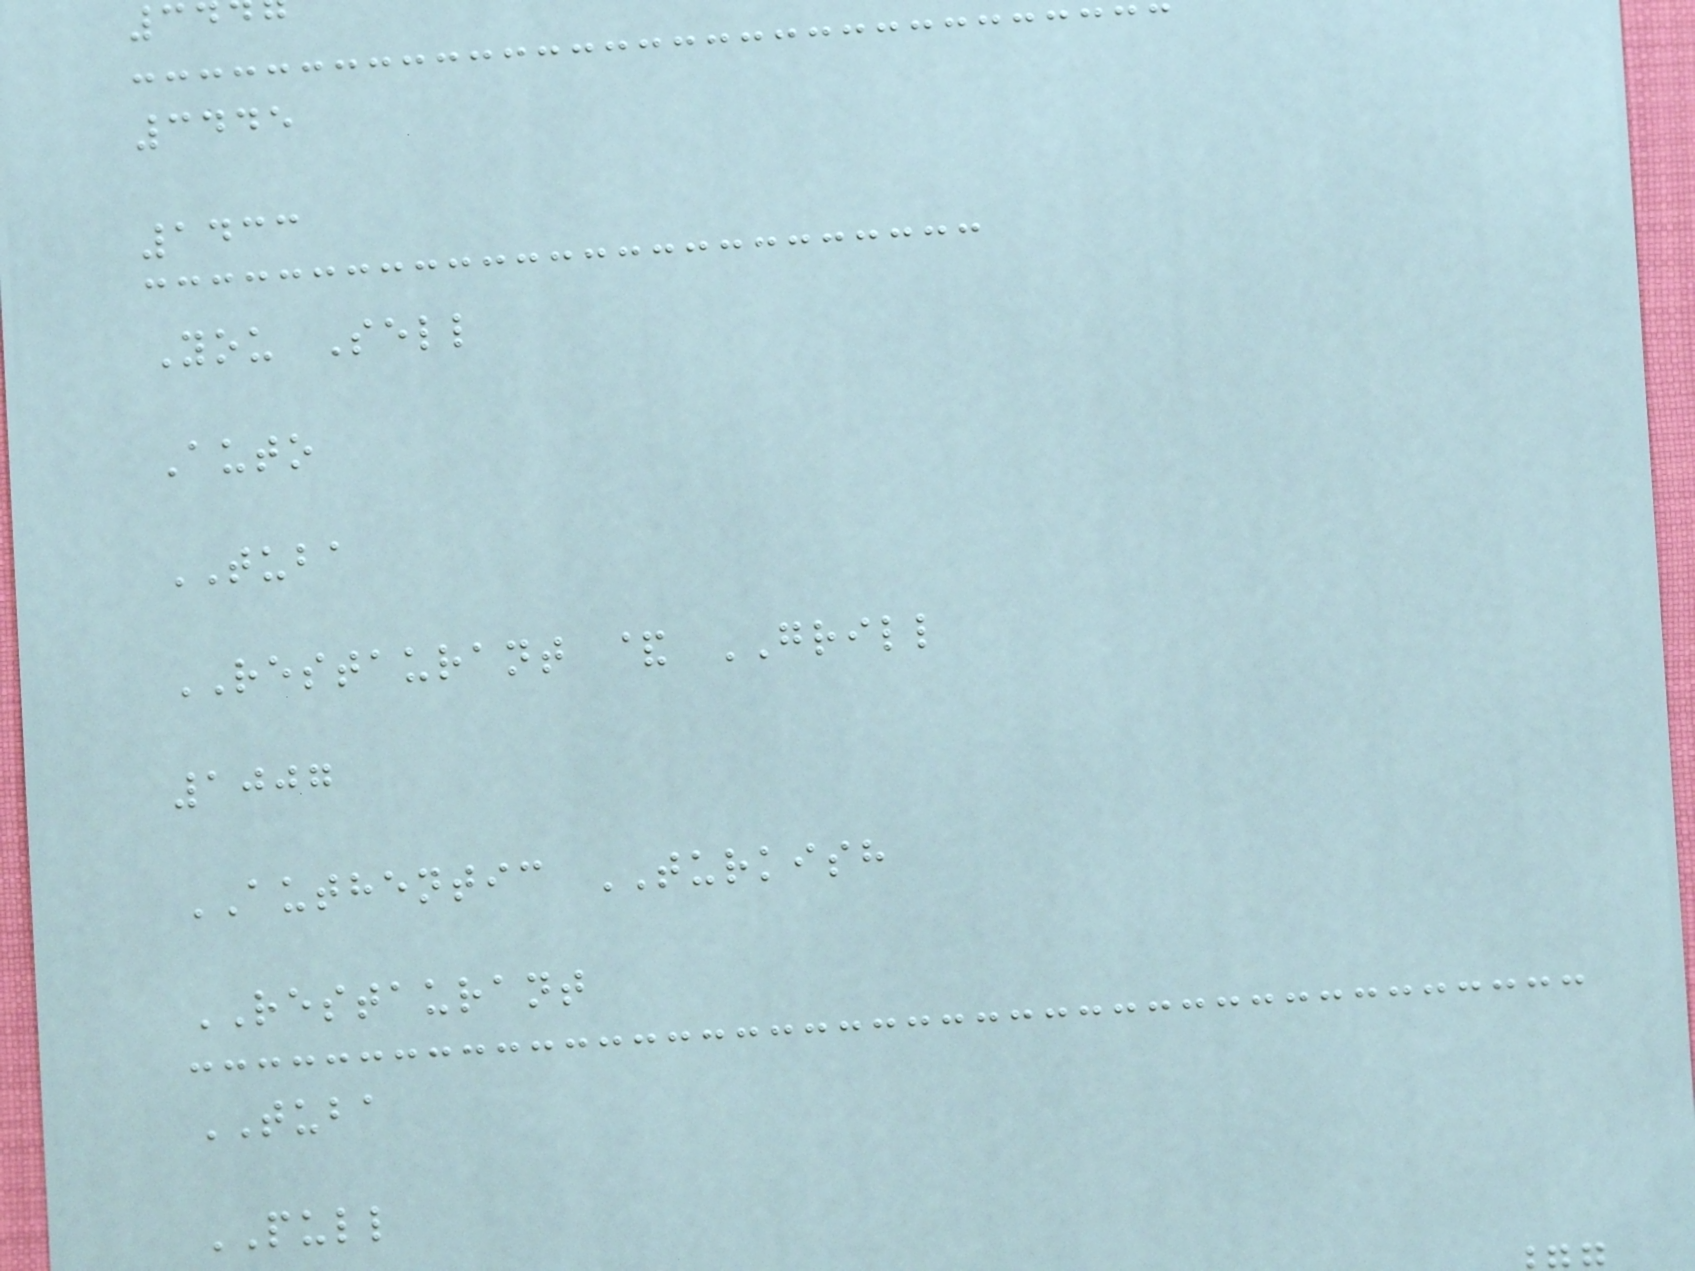3445
1433
You Sell
Auto
TUBA
RESTAURANT & GRILL
1007
AUTHENTIC TURKISH
RESTAURANT
TUBA
PULL
